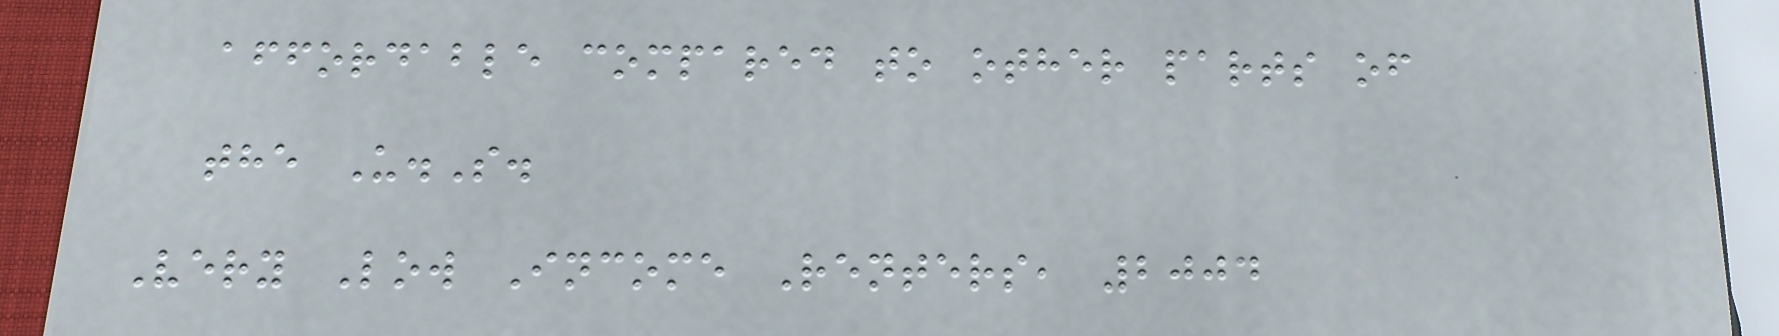affordable compared to other parts of
the U.S.
Very Low Income Renters, 2004
